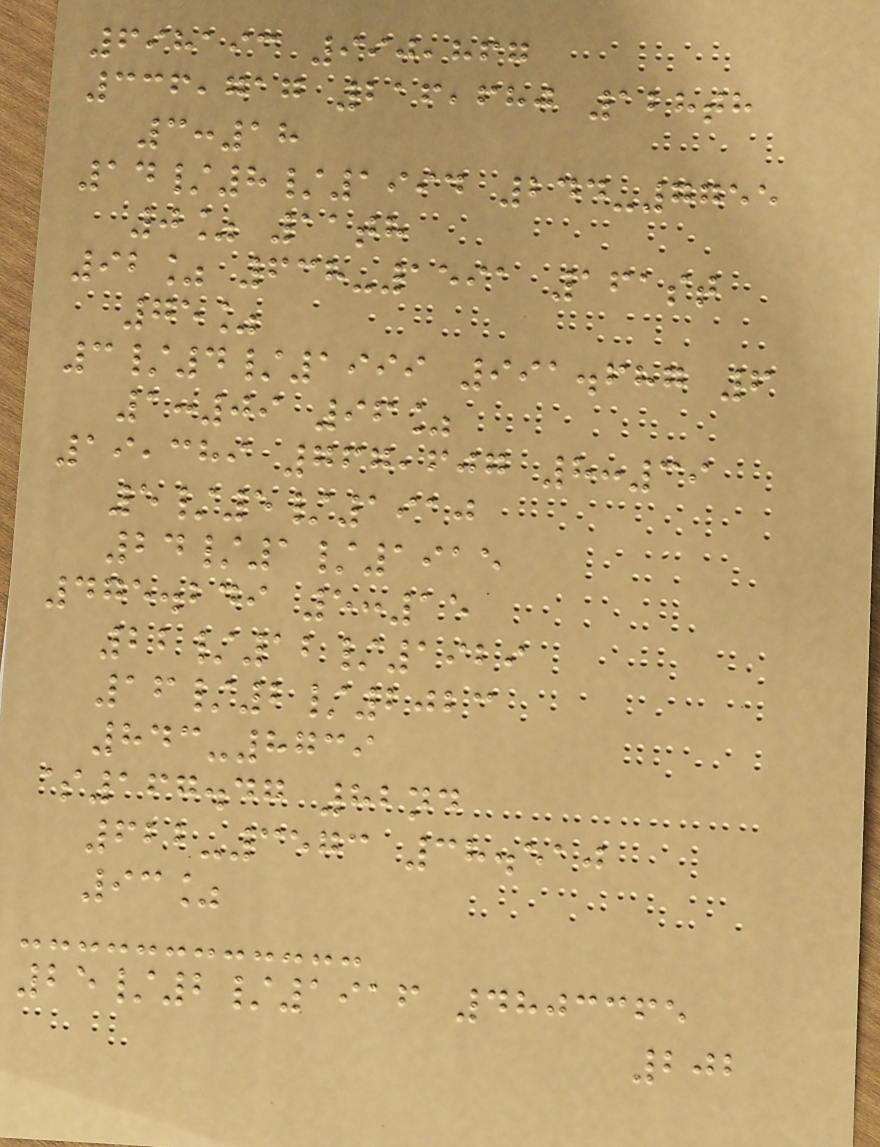698193 990,867
336,717 216,680 128th
3:18
14/8/1994 244-7755
0% 11th
92% 638-1591 161st
75%
3/4/1999 991.687 6
1:09 96%
19,389 767,607 8:39
5/5/1910
24/1/1915
475.249 5:15
22/12/1929
16/2/2023
843-8739
$167.47 82nd
622-3573 38.510
93%
25/2/1916 4803365
202
